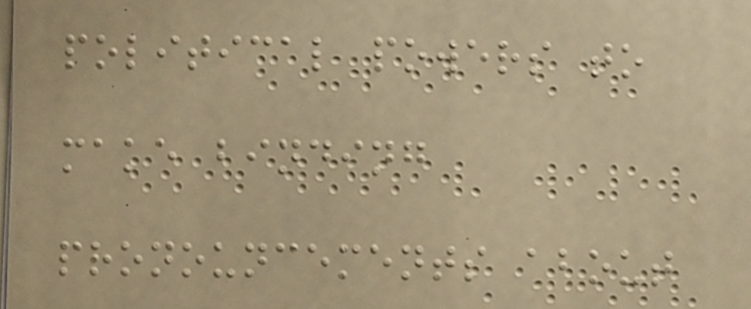political powers to
make binding
pronouncements about
